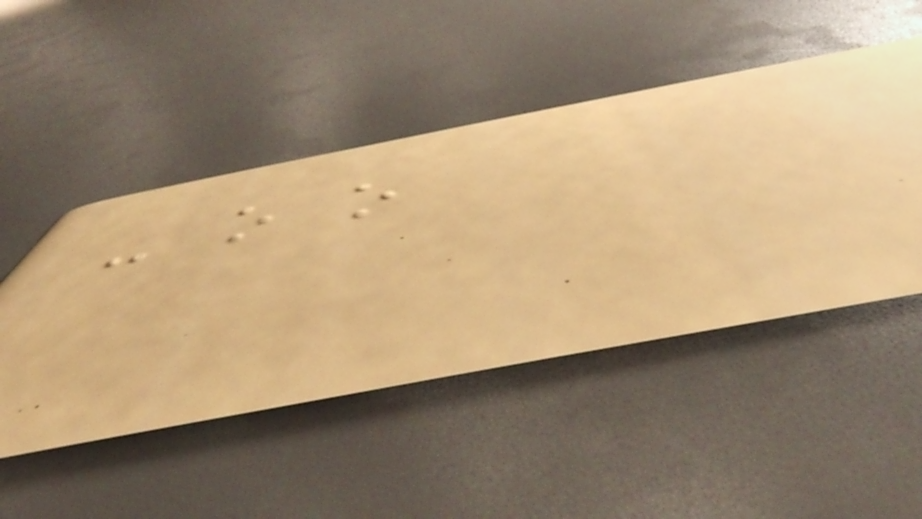- o o
